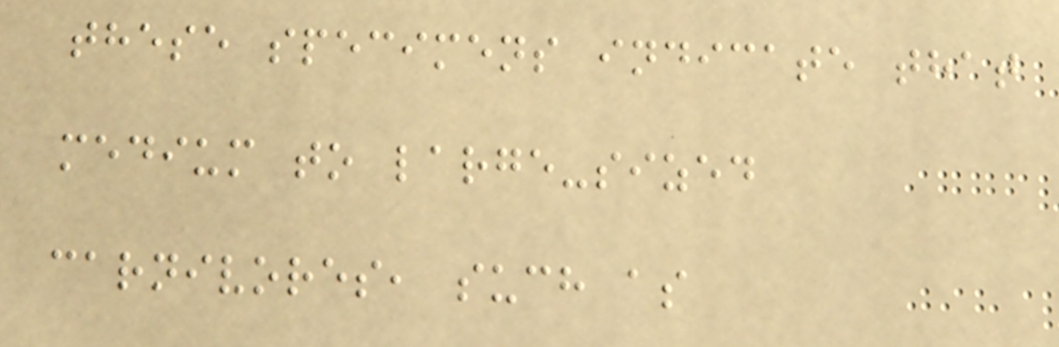these specimens indicate that
medium to large-sized
carnivores, such as
